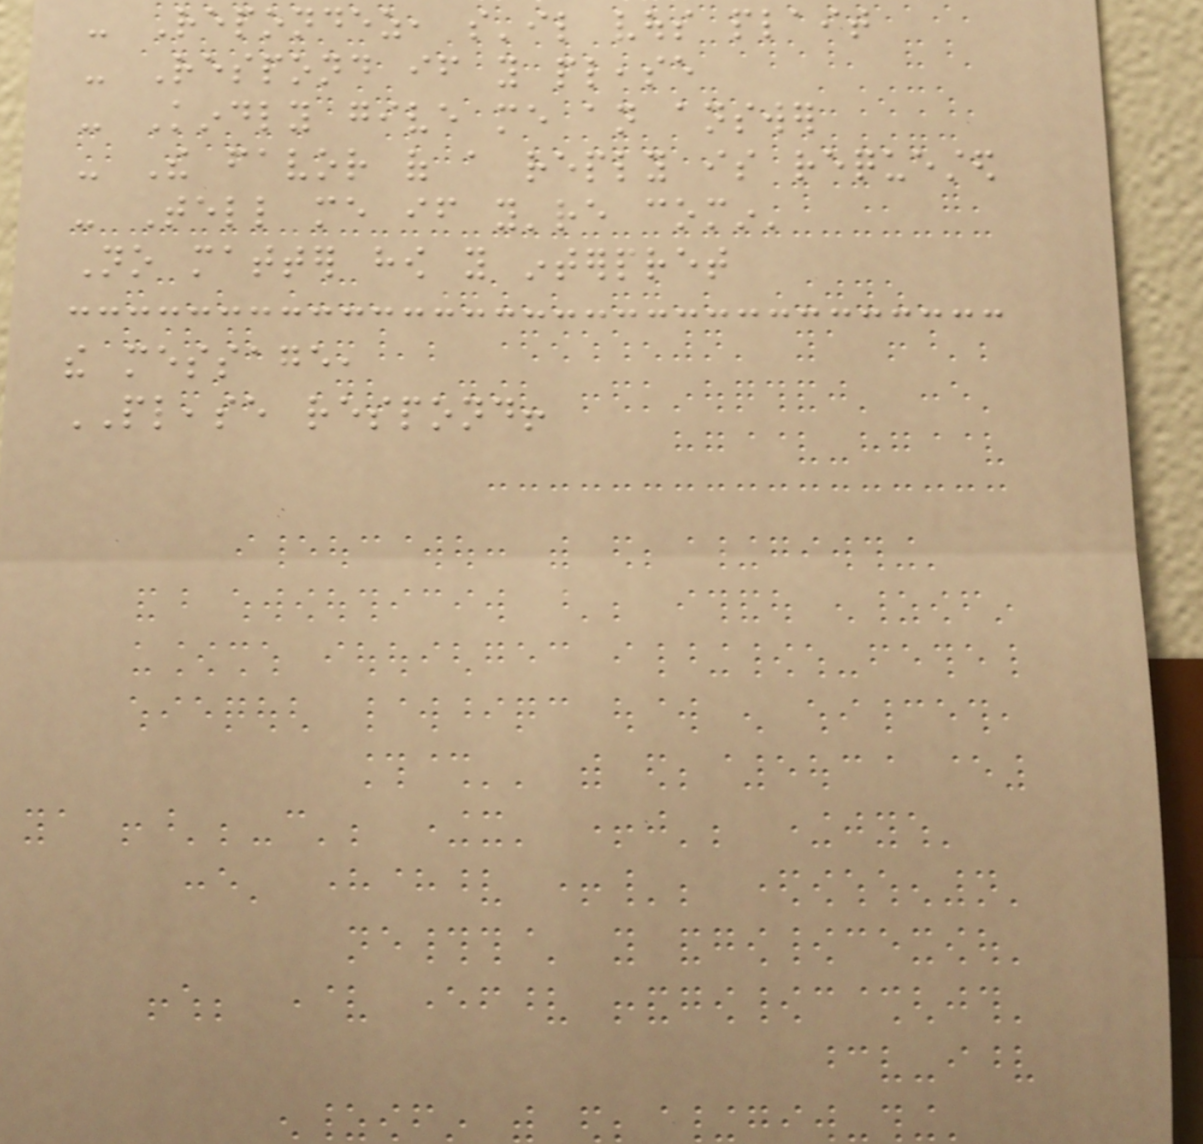- Repondez, s'il vous plait
- Respond if you please
- Kindly give me an answer
- The favor of a reply is requested
- Tell me if you're comin'
No matter how you interpret
the message,
PLEASE respond!
